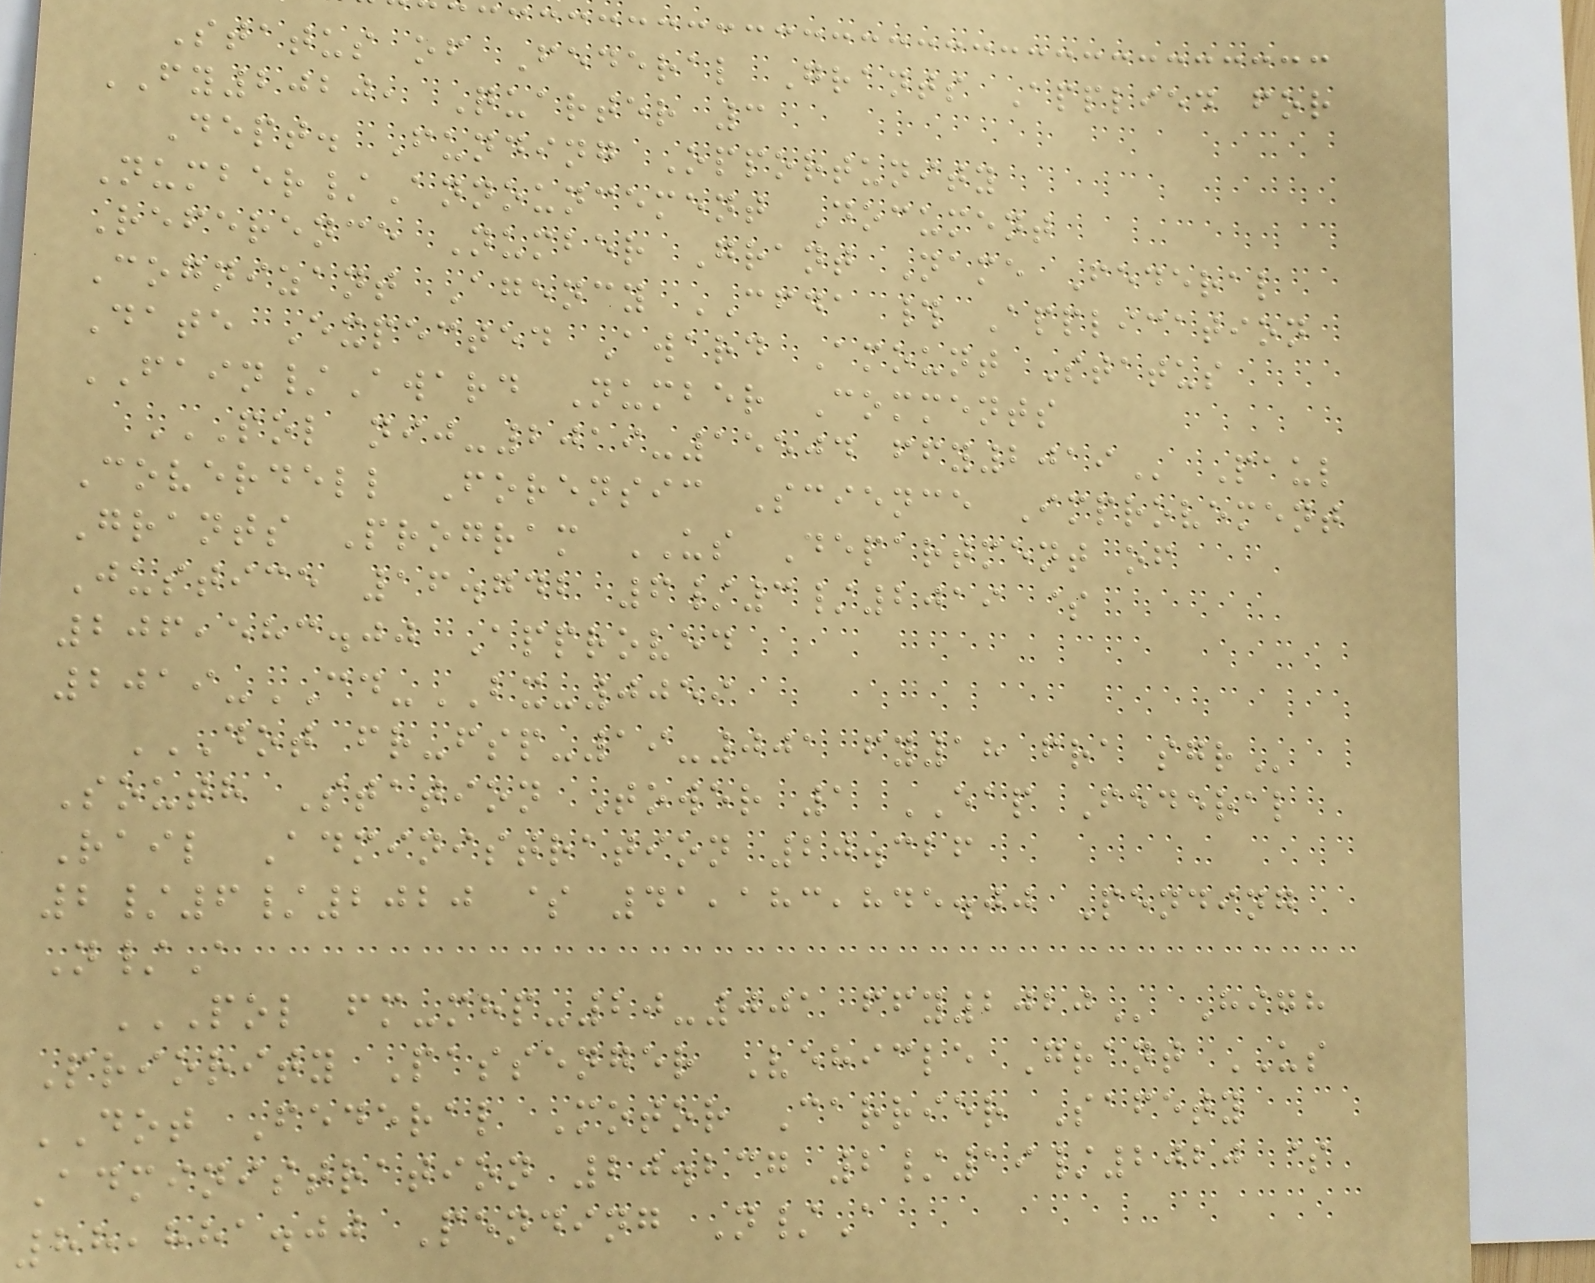Status of Federal Grants Applied for
FY2020, Quarter 3
Dept. Funding Opportunity
Number/Announcement Document
Reference Number Grant Name Federal
Cognizant Agency CFDA # Application
Date Expected Award Amount Status
FAIN/Award Number Comments
POL NIJ-2019-15504 FFY2019 Paul
Coverdell Forensic Science Improvement
Grants Program US Department of
Justice 16.742 6/3/2019 $
206,583.00 Approved
2019-CD-BX-0059
DOT FR-FSP-19-001 FY18 FRA SGR
South Station Tower 1 EAP Federal
Rail Administration 20.326
2/6/2020 $ 41,183,845.00 Pending
N/A
POL FM-MHP-20-001 FFY2020 High
Priority Passenger Vehicle Grant US
DOT Federal Motor Carrier Safety
Administration 20.237 2/19/2020 $
88,881.00 Pending N/A
